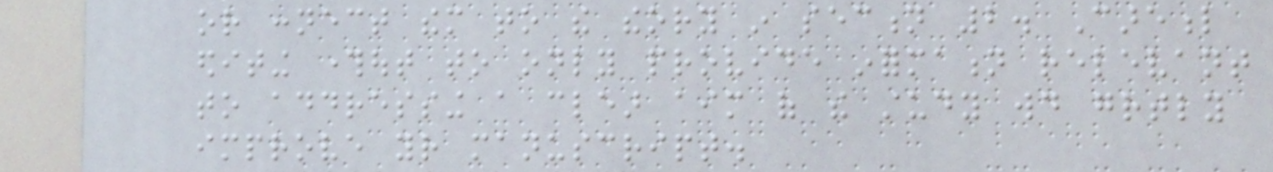or connect them to the theory in section 2. Careful
editing throughout to only provide information relevant
to addressing a clear aim of the study would greatly
improve your manuscript.
